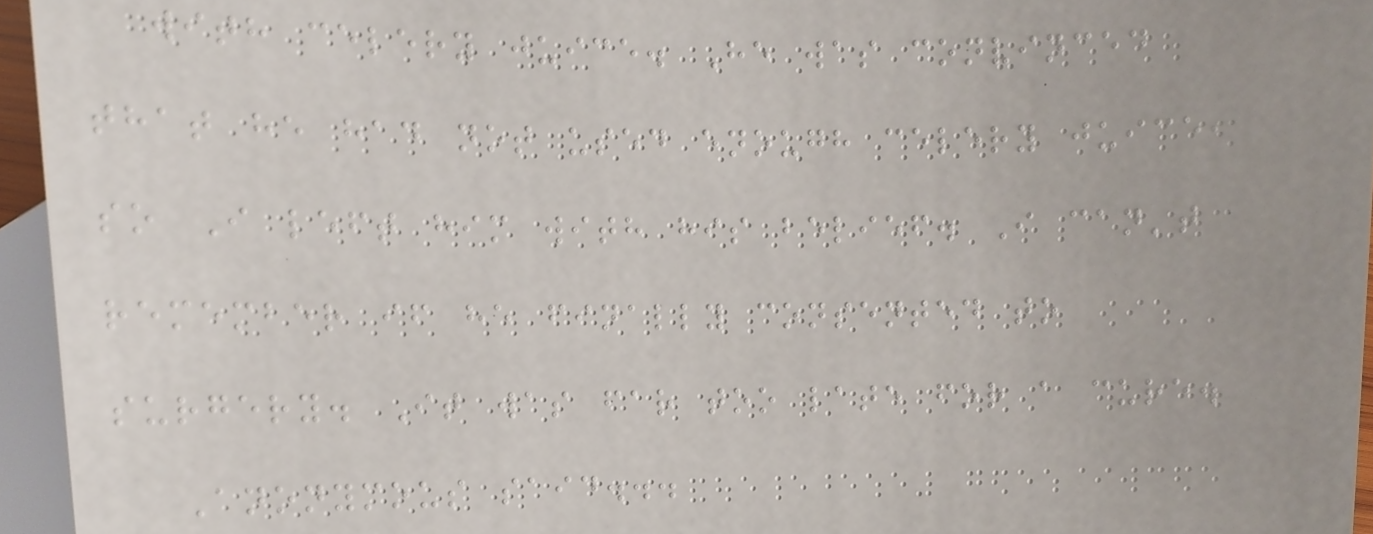with celery juice. He was convinced
that he had not used enough celery juice,
so I left him with his belief. I can't
remember if he finally consented to
surgery. It was far too late for a cure.
Anonymous said...
